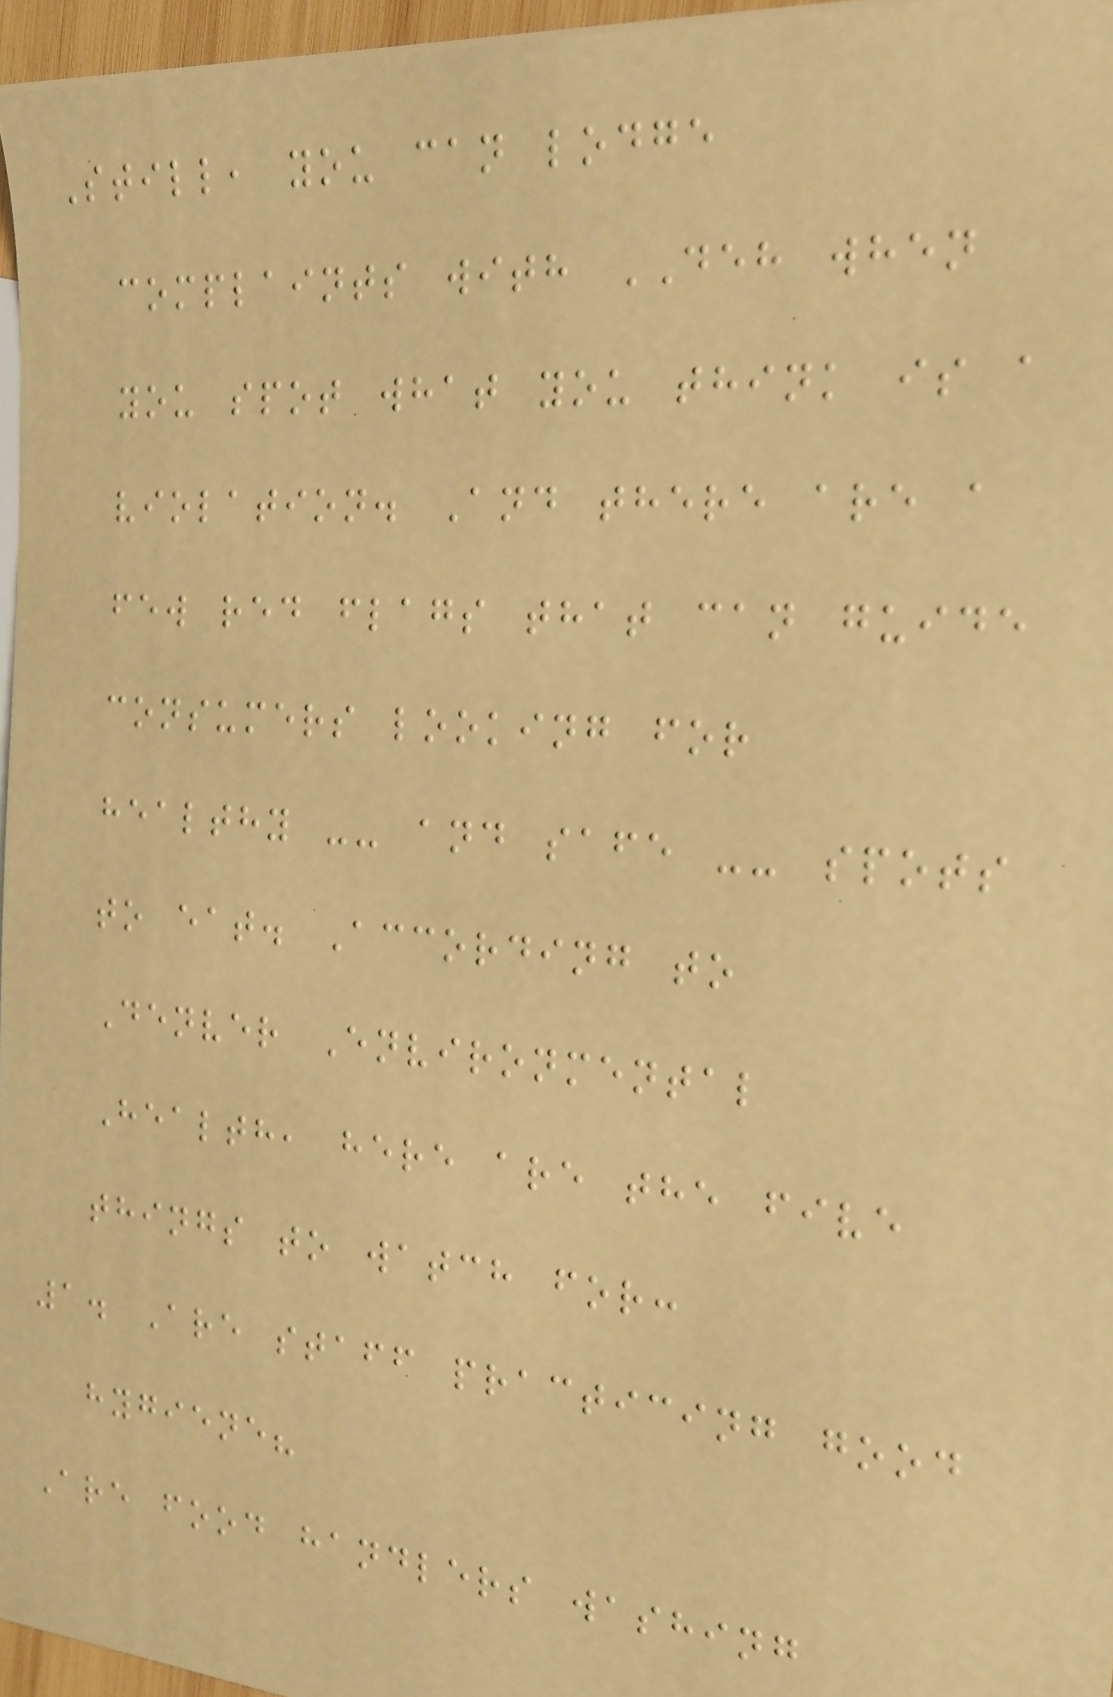Still, you can lodge
complaints with DEH when
you spot what you think is a
violation. And there are a
few red flags that can guide
consumers looking for
healthy -- and safe -- spots
to eat. According to
Denver Environmental
Health, here are the five
things to watch for:
1. Are staff practicing good
hygiene?
Are food handlers washing
